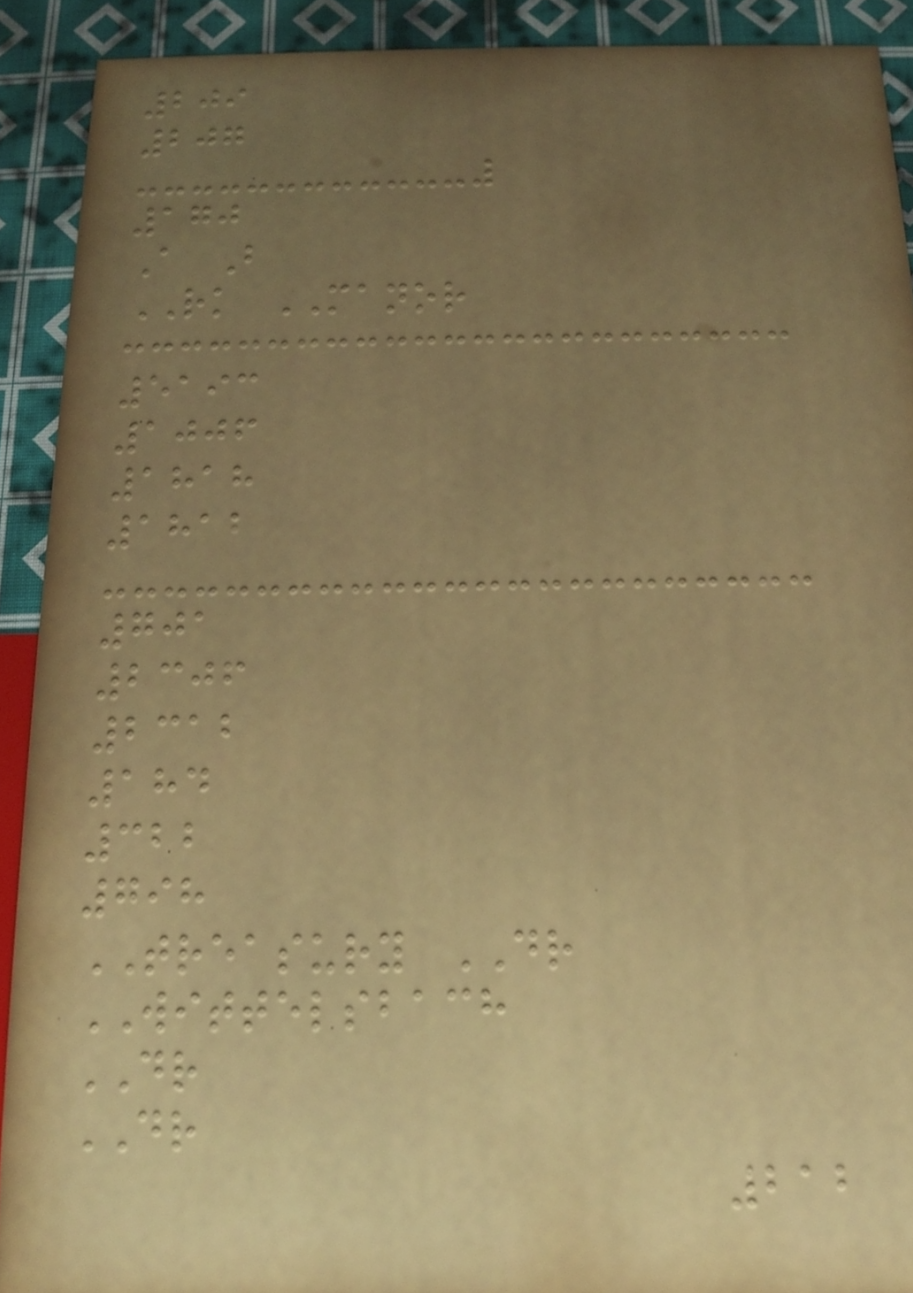209
207
170
A B
RK MANOR
5193
1006
1818
1812
701
2306
2312
184
322
798
TREASURY DR
WITTELSBACH
DR
DR
212
